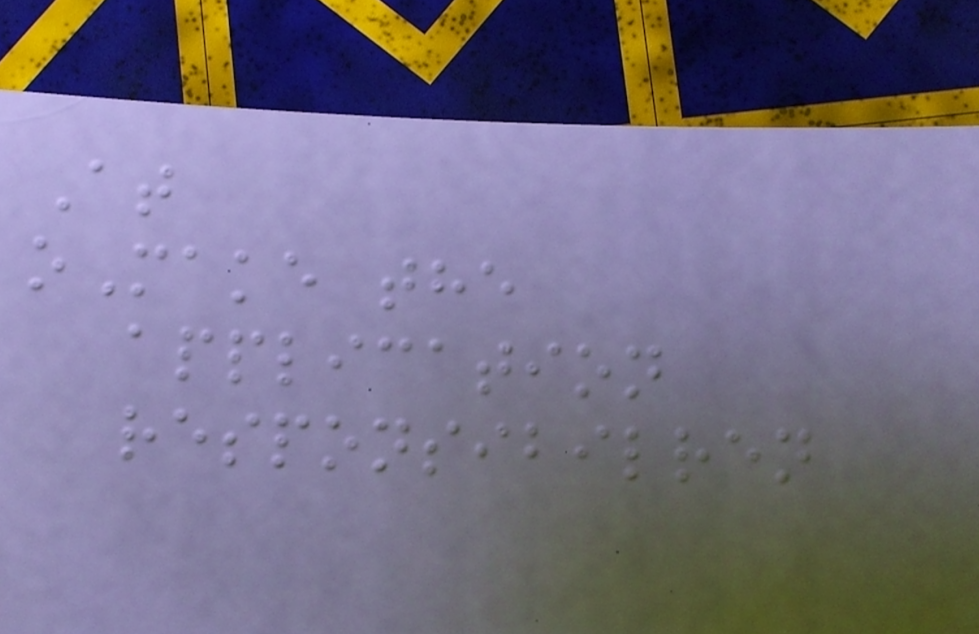At
oMake the
application
responsibilren
